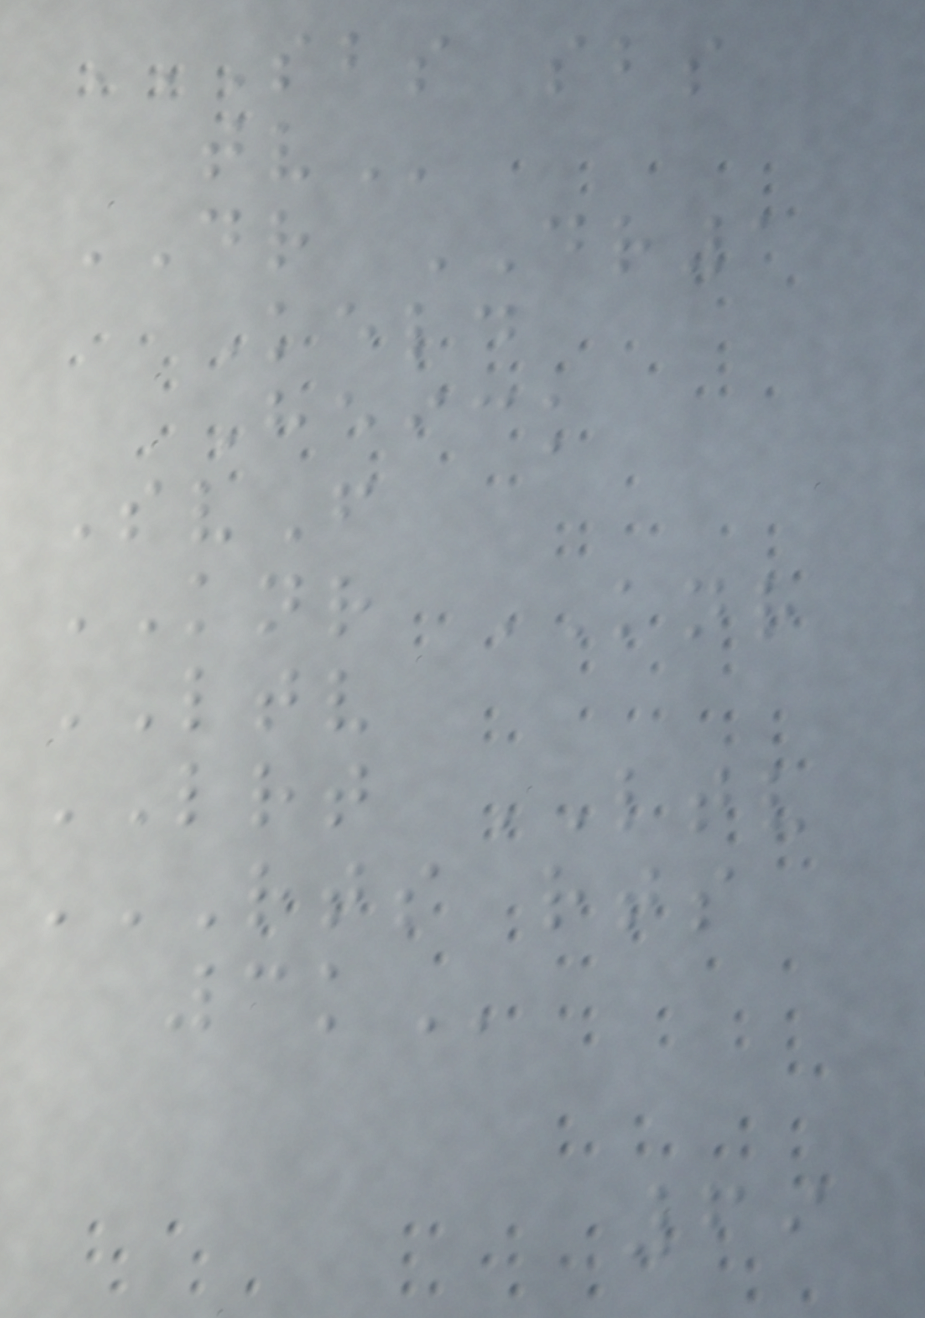SBS SBS
TV
DR DR1
Keld
Heick
SvF
KNR KNR
LTV
LRT LTV
RTS RTS
3K
69
